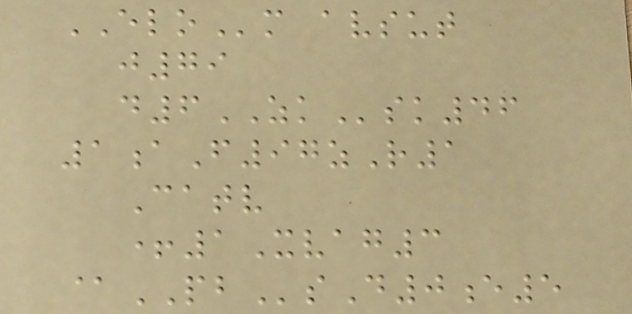ELOm avsut
j79
d6ZKsk46
1aF97zR1
Catv
+1Xvag3
@PBsD0e5
